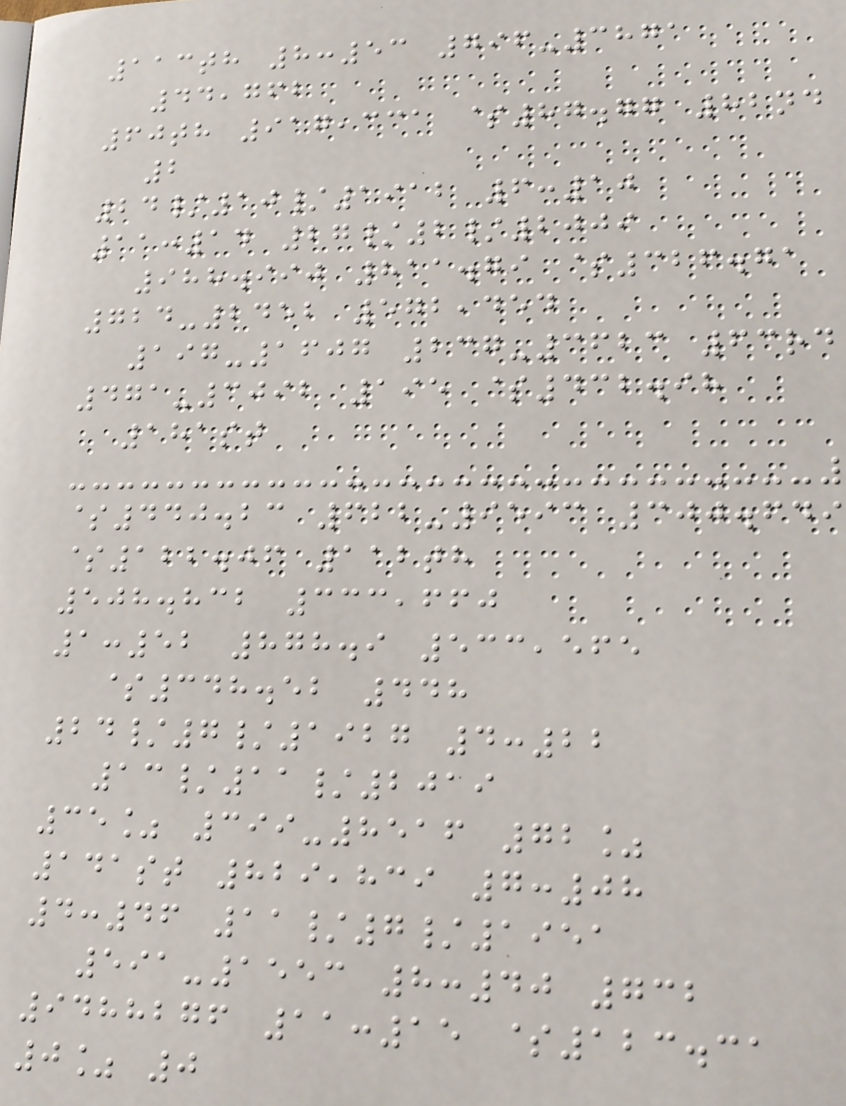113th 8:53 796-3871
44,762
60th 917,331 $87.77 82nd
2
24/10/1912 6:10
11:14 27/2/2009
988.990 811.79 $326.71
724-2452 572,454
197-1607 237-3623 63rd
471-3092 195 $432.98
181st
$440.23 622-9593 300.649
$122.06 112th
508.832 333,660
1:52 878.9 533,565
$348.52 448
24/7/1927 4:22
13/11/2019
35% 399-8516 72%
141st 829,839 7:08
4:46 11/7/1951
591-1553 8:40 732
9488276 11:15 $123.31
0% 0
